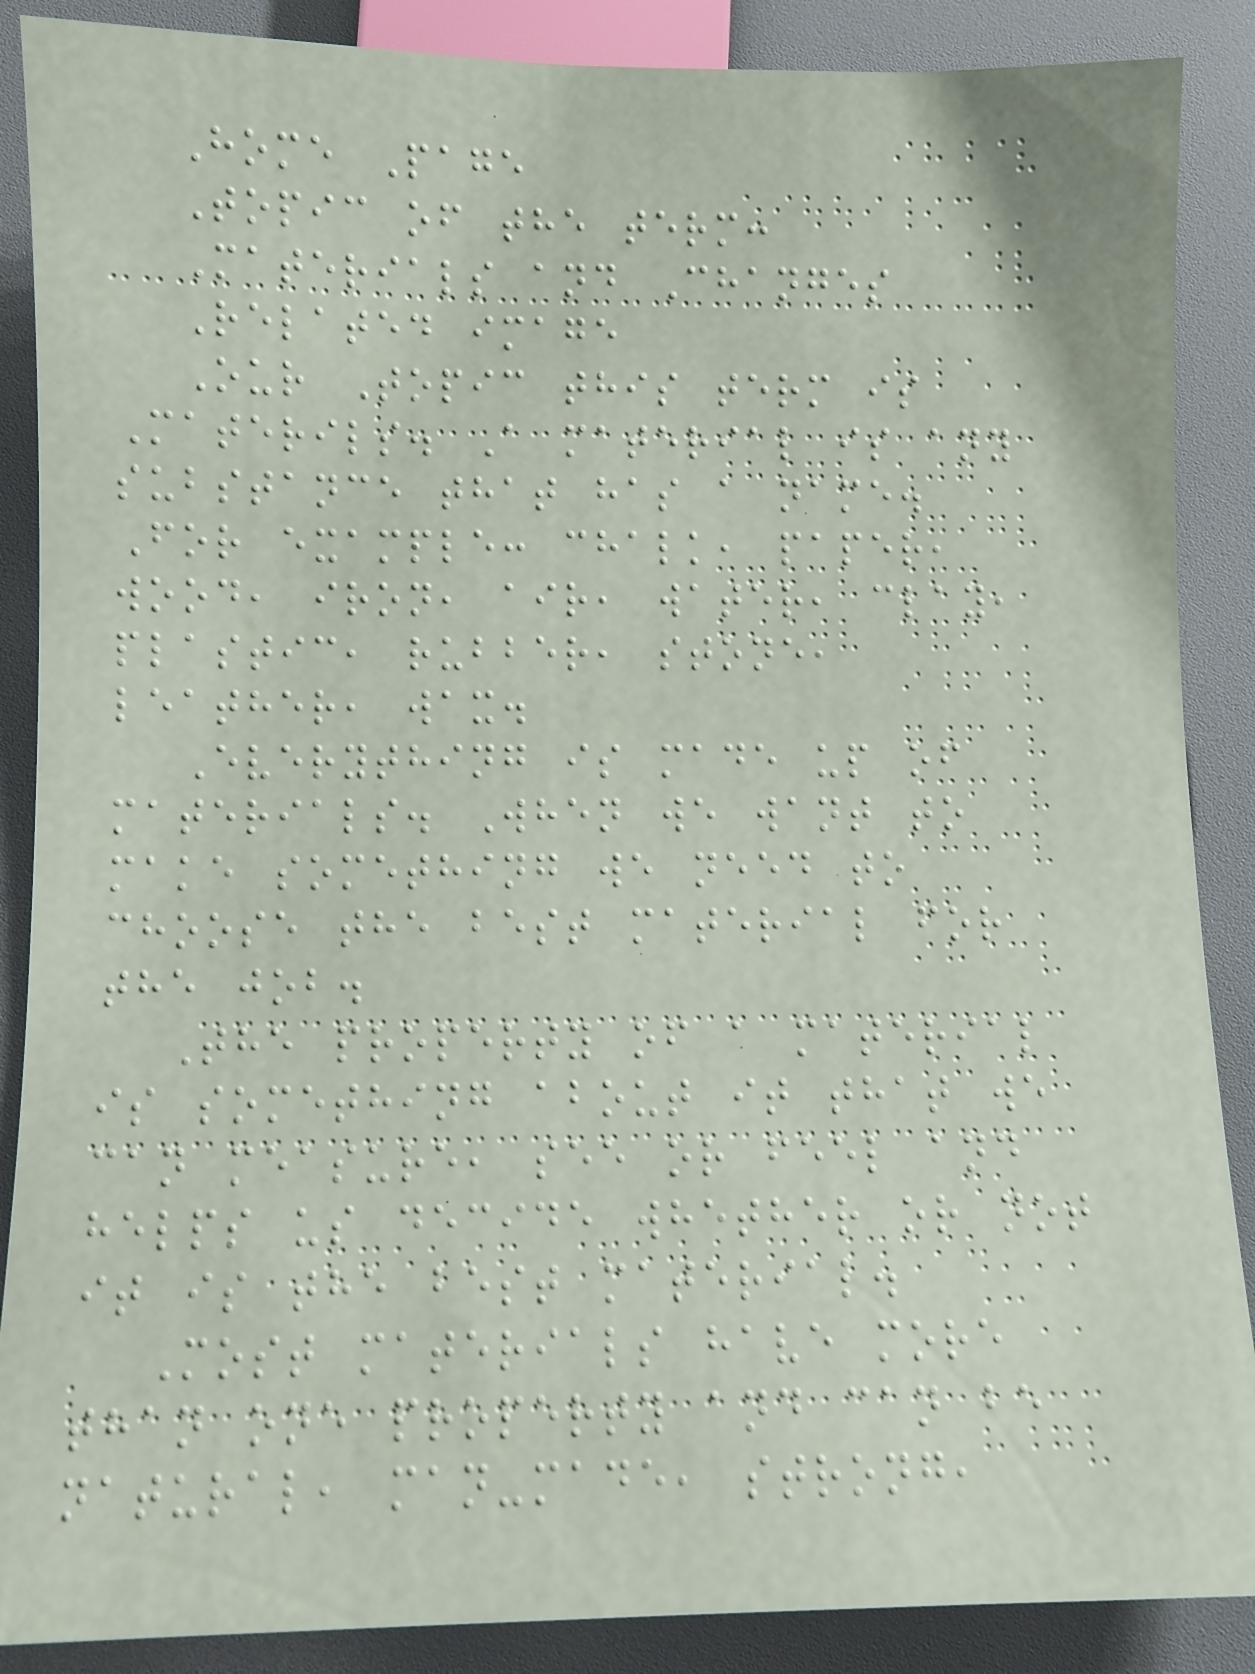Home Page
Topic of the term:
Materials and Changes
Related image
Our Topic this term is
Materils. A material is any
substance that has a name.
For example: chalk, paper,
wood, iron, air, water, clay,
plastic, rubber, stone,
leather, wax.
Everything is made up of
materials. When we want to
make something we need to
choose the best material for
the job.
The property of a material
is something about it that we
can measure, see or feel and
helps us decide whether or not
it is the best material.
Most materials have more
than one property and can be
natural, man-made, strong,
